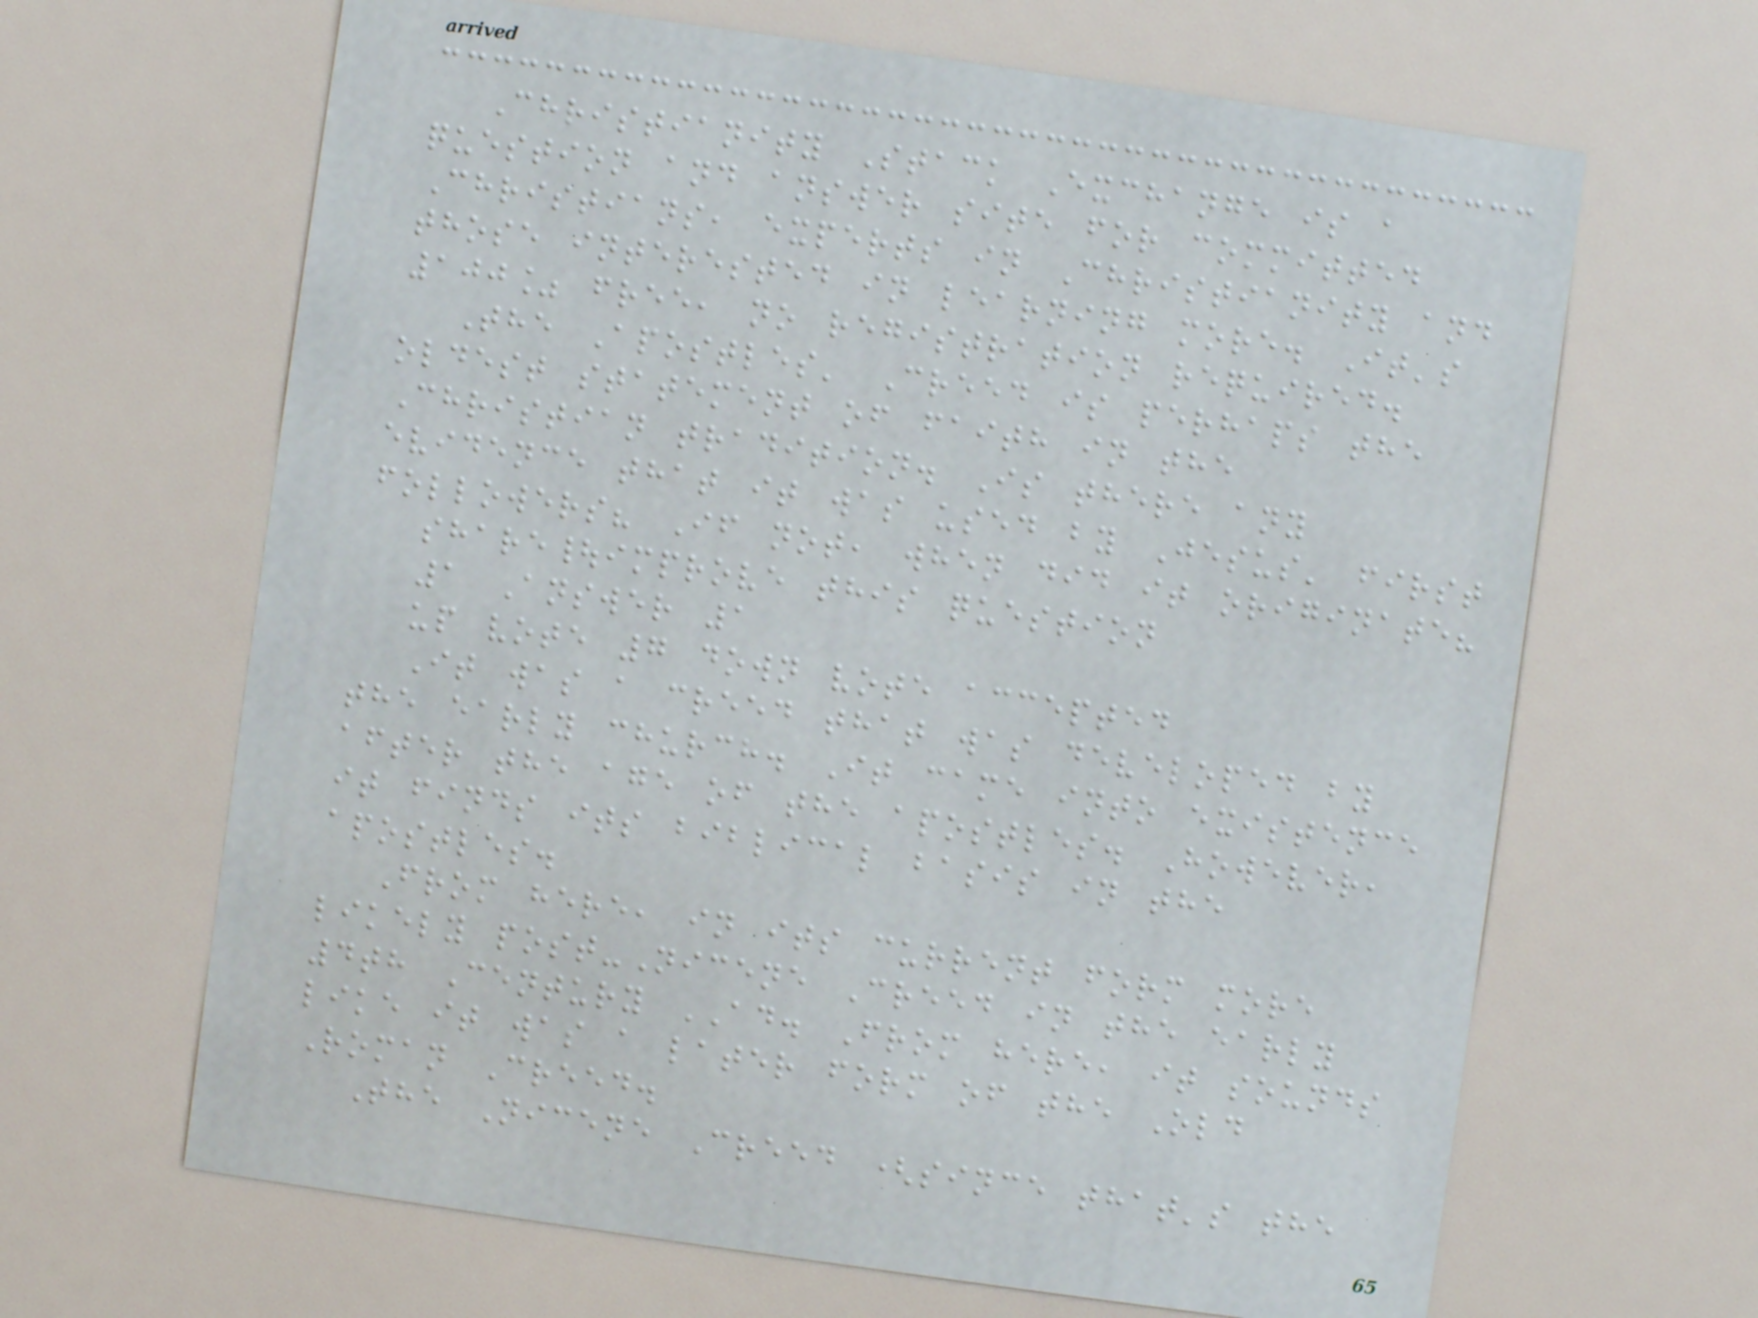Christianity Stack Exchange is a
question and answer site for committed
Christians, experts in Christianity and
those interested in learning more. It's
100% free, no registration required.
The Apostles' Creed is perhaps the
oldest statement of faith in the
Christian tradition. Is there any
evidence that it was used by Jesus' first
followers? If not, when did it originate?
share|improve this question
1 Answer 1
up vote 7 down vote accepted
It was a creed that was developed by
the early church. It came into existence
after the age of the apostles. However,
it finds its biblical basis in the
apostles.
From here, in its current form more
likely post-Nicene Creed in the early
4th Century AD. From here, it sounds
like it was a later form of the Old
Roman Creed.
The Nicene Creed (since that's the
